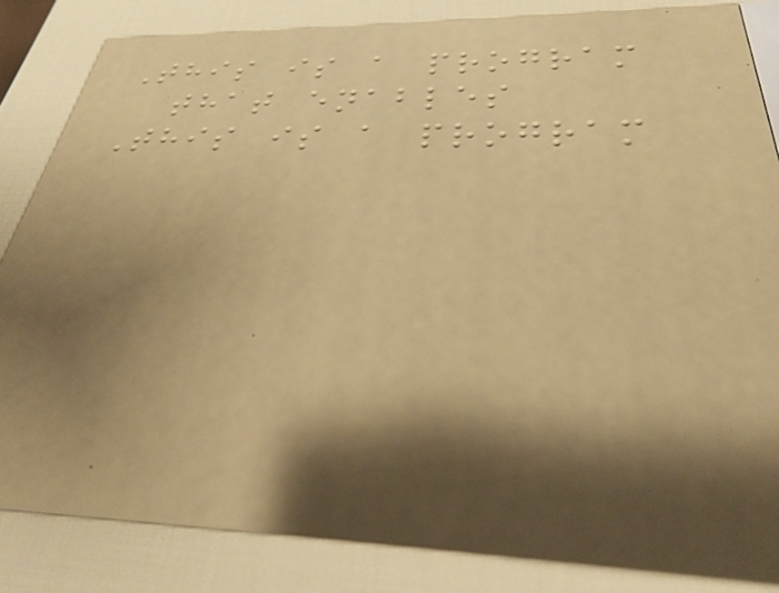This is a program
that enables
This is a program
